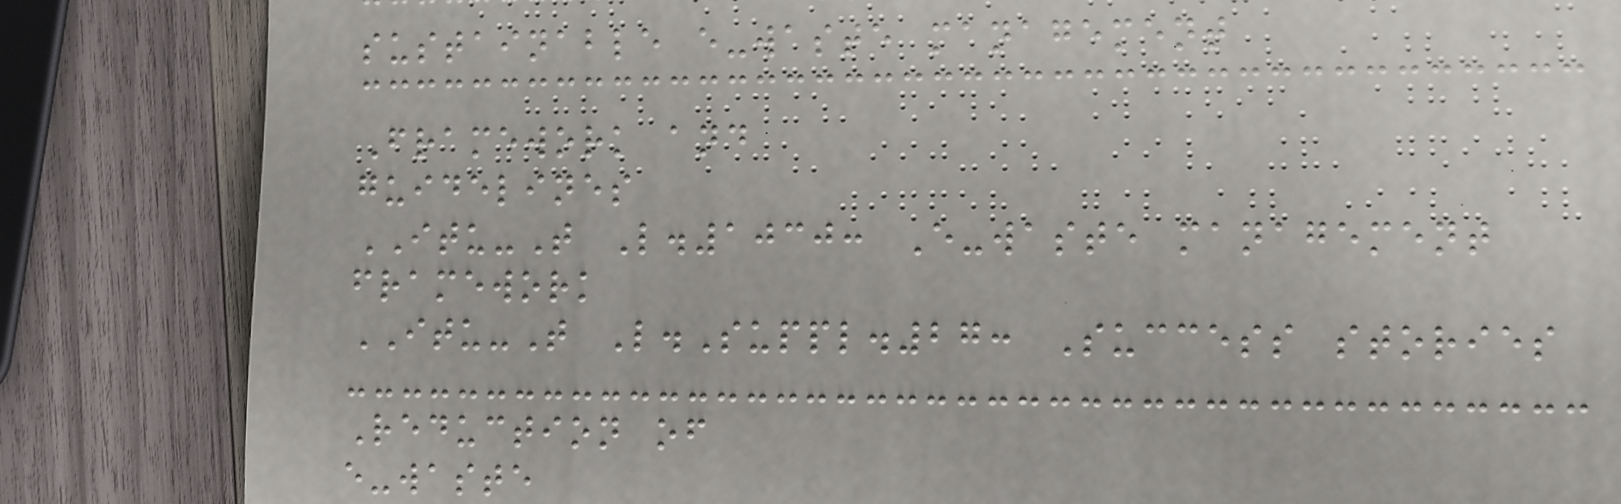sustainable e-waste management
Framework and
guidelines
ITU-T L.1030: E-waste management
framework
ITU-T L.Suppl.27: Success stories
Reduction of
e-waste
